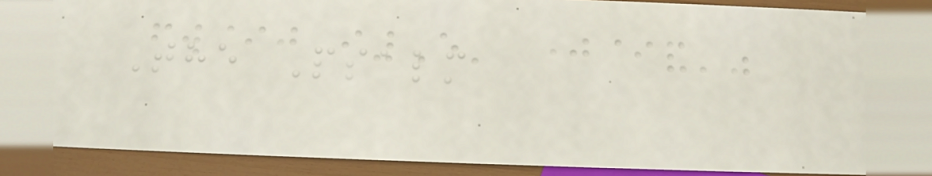The Psalm
